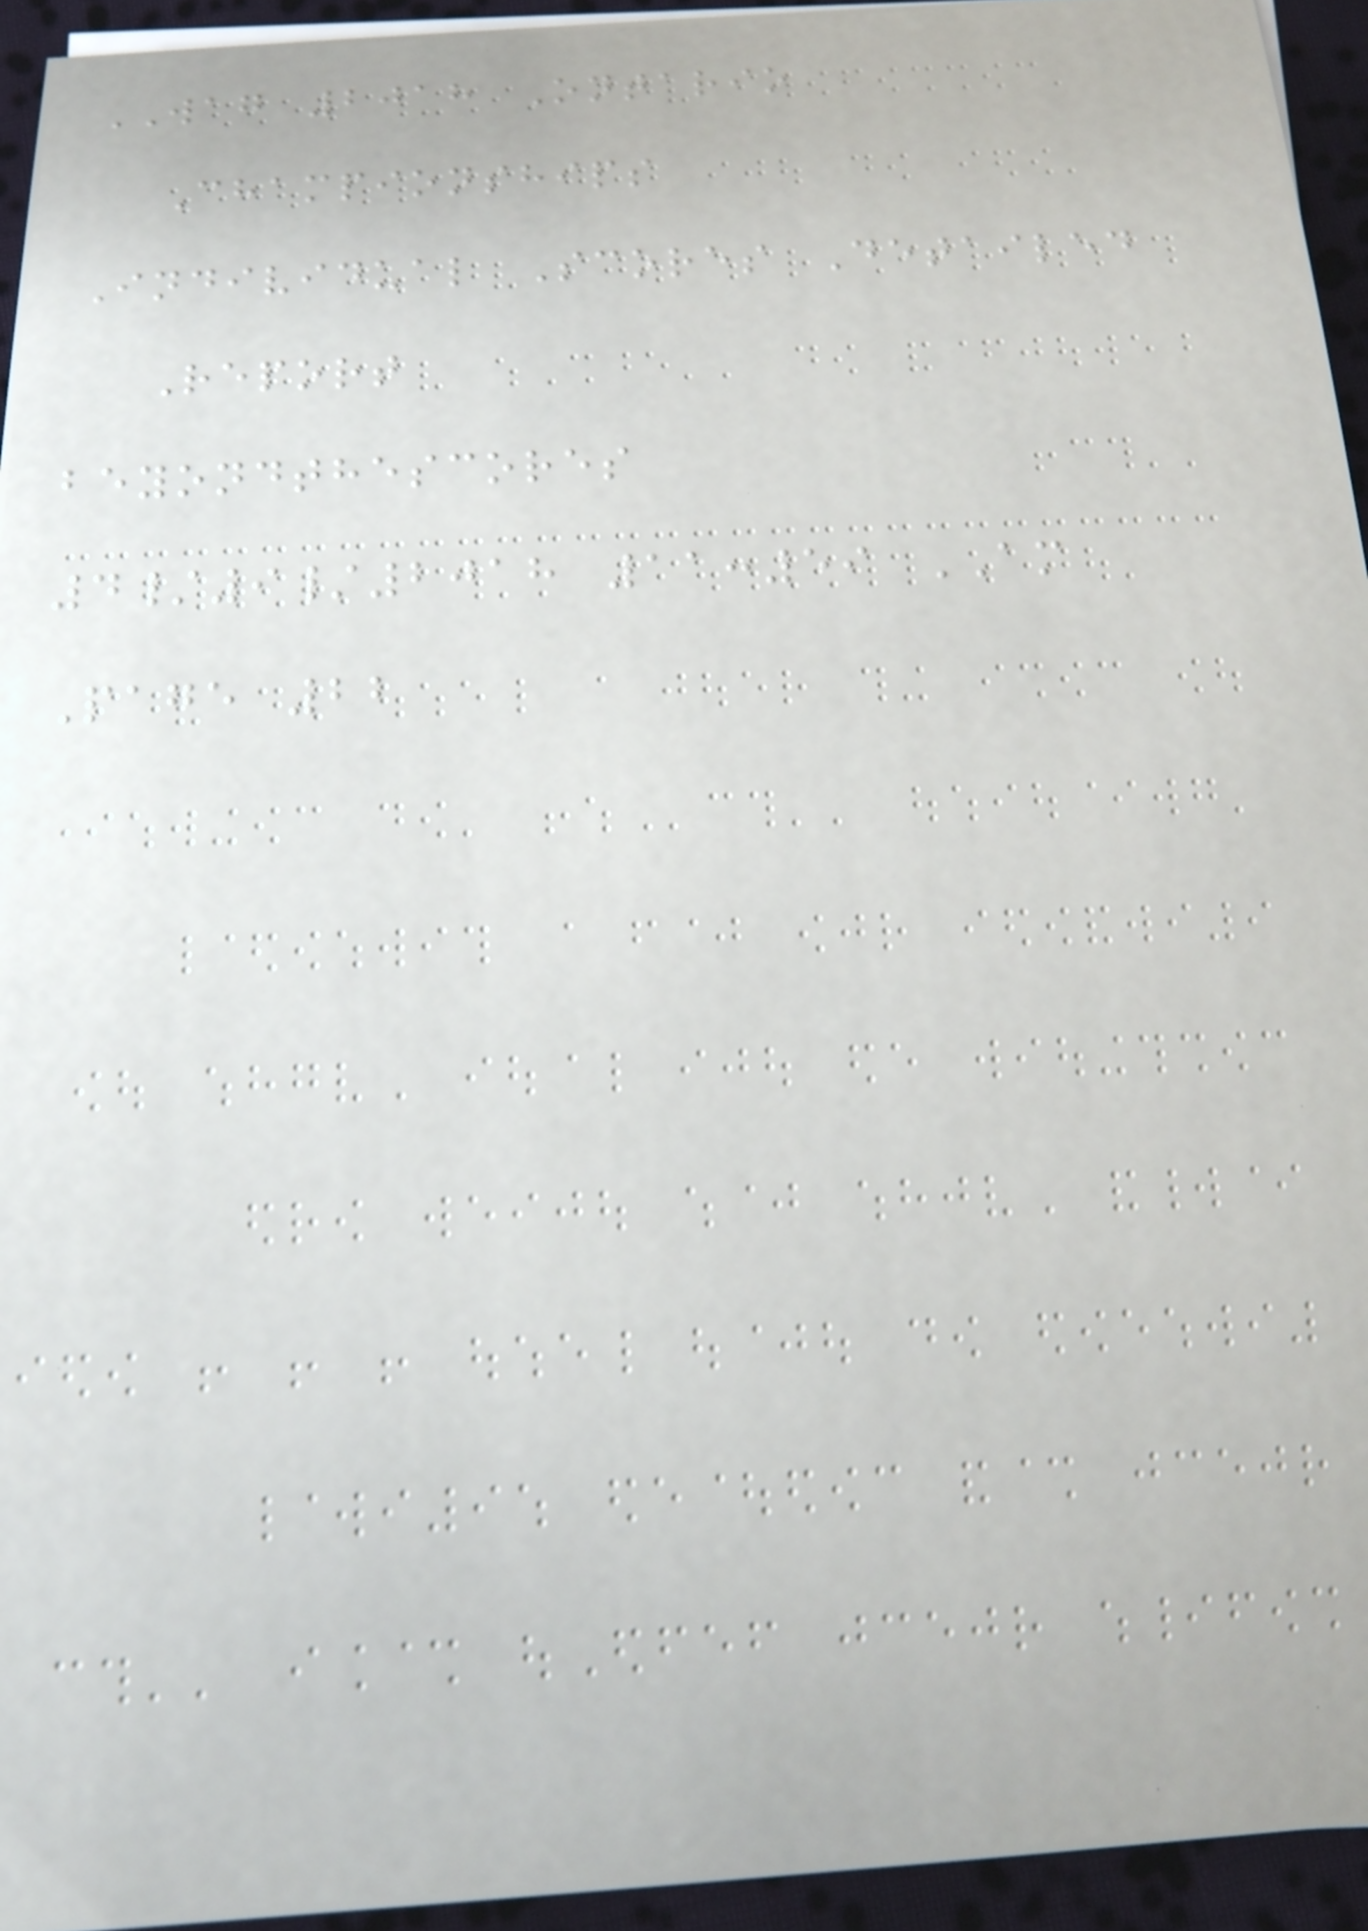WAG 2018 Ontario
Championships
Individual Scores Detailed
Report
beyondthescores
4/9/2018 11:59 AM
Page 22
